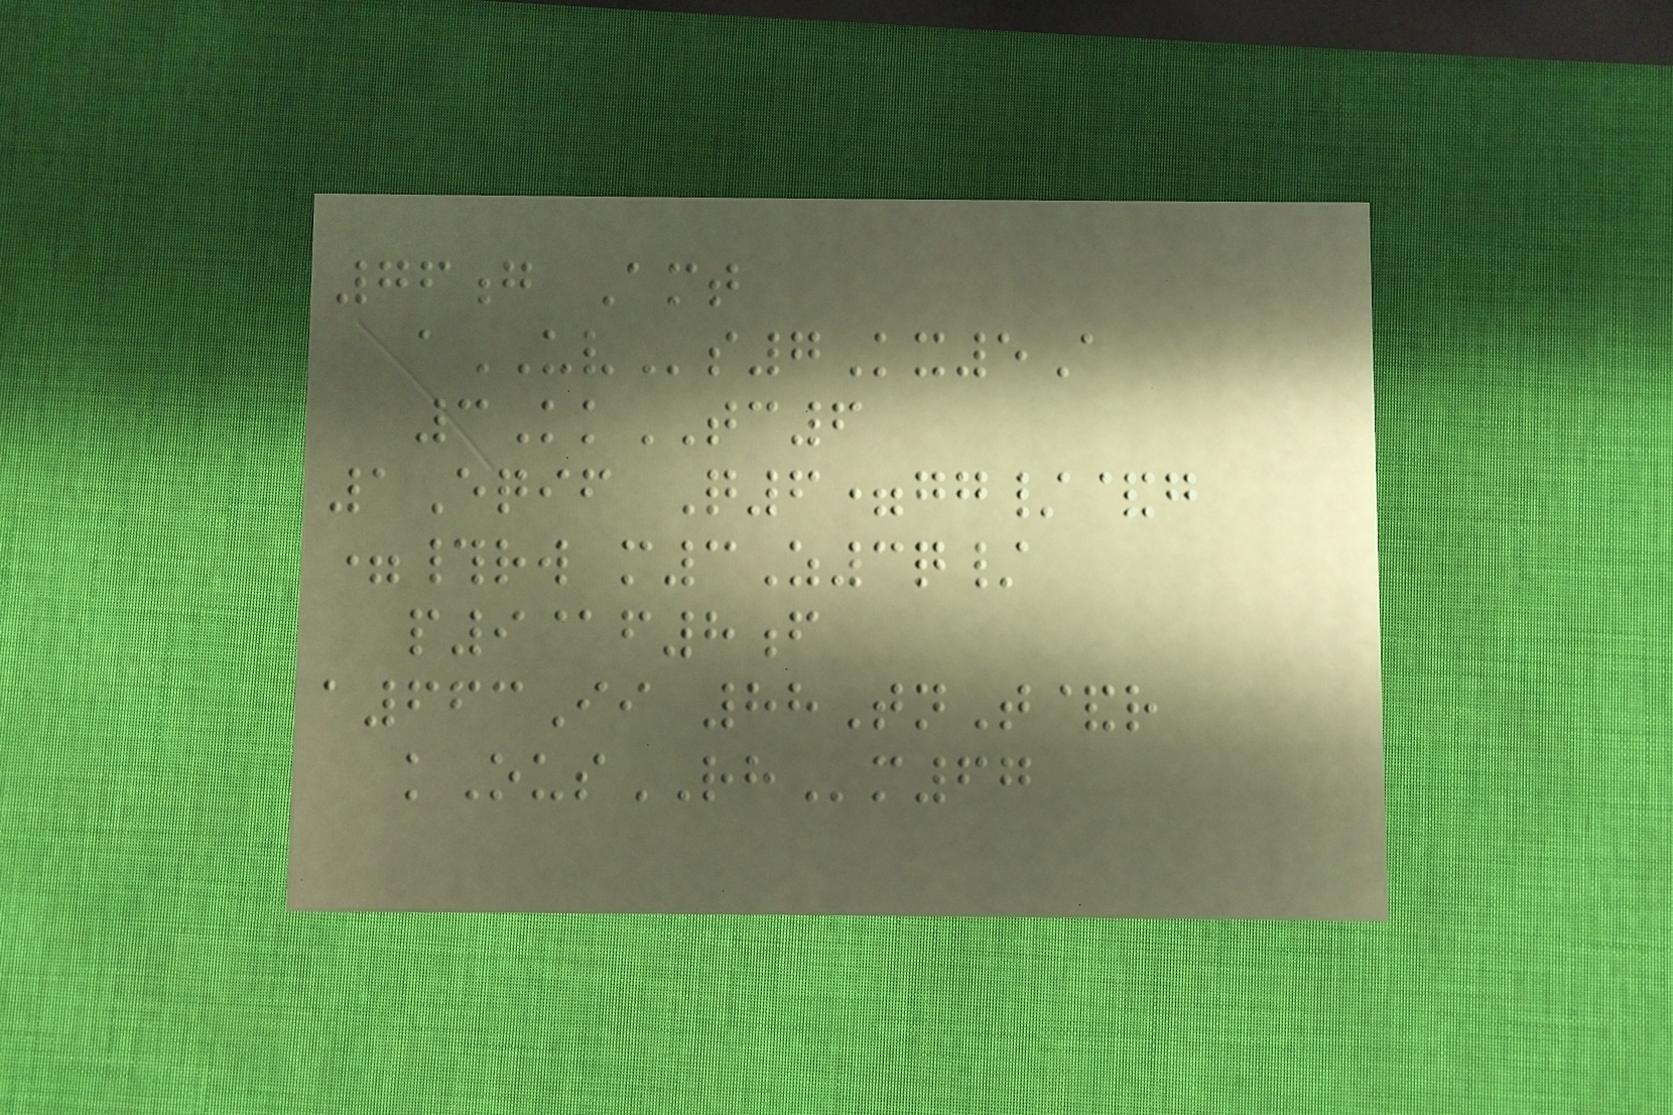76g Amt
aUVs7Kx5A
3KkTC6
1Eqif Q6=gg/&g
=#rw m3Z3q/
p9@f8f
a663Ii 88TnT&r
kOusRHm67
